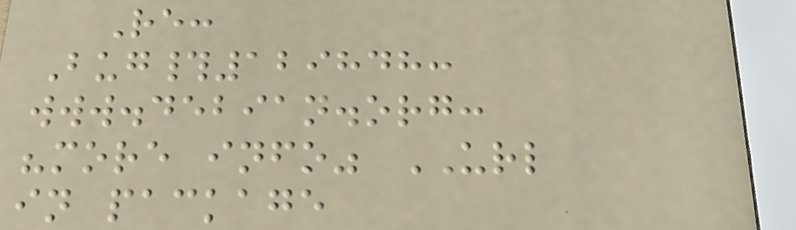Re:
Bug#129848:
www.debian.org:
"more info" URL
in package
